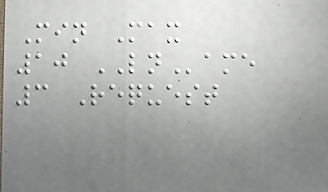Min Max
10 LName
3 Request
